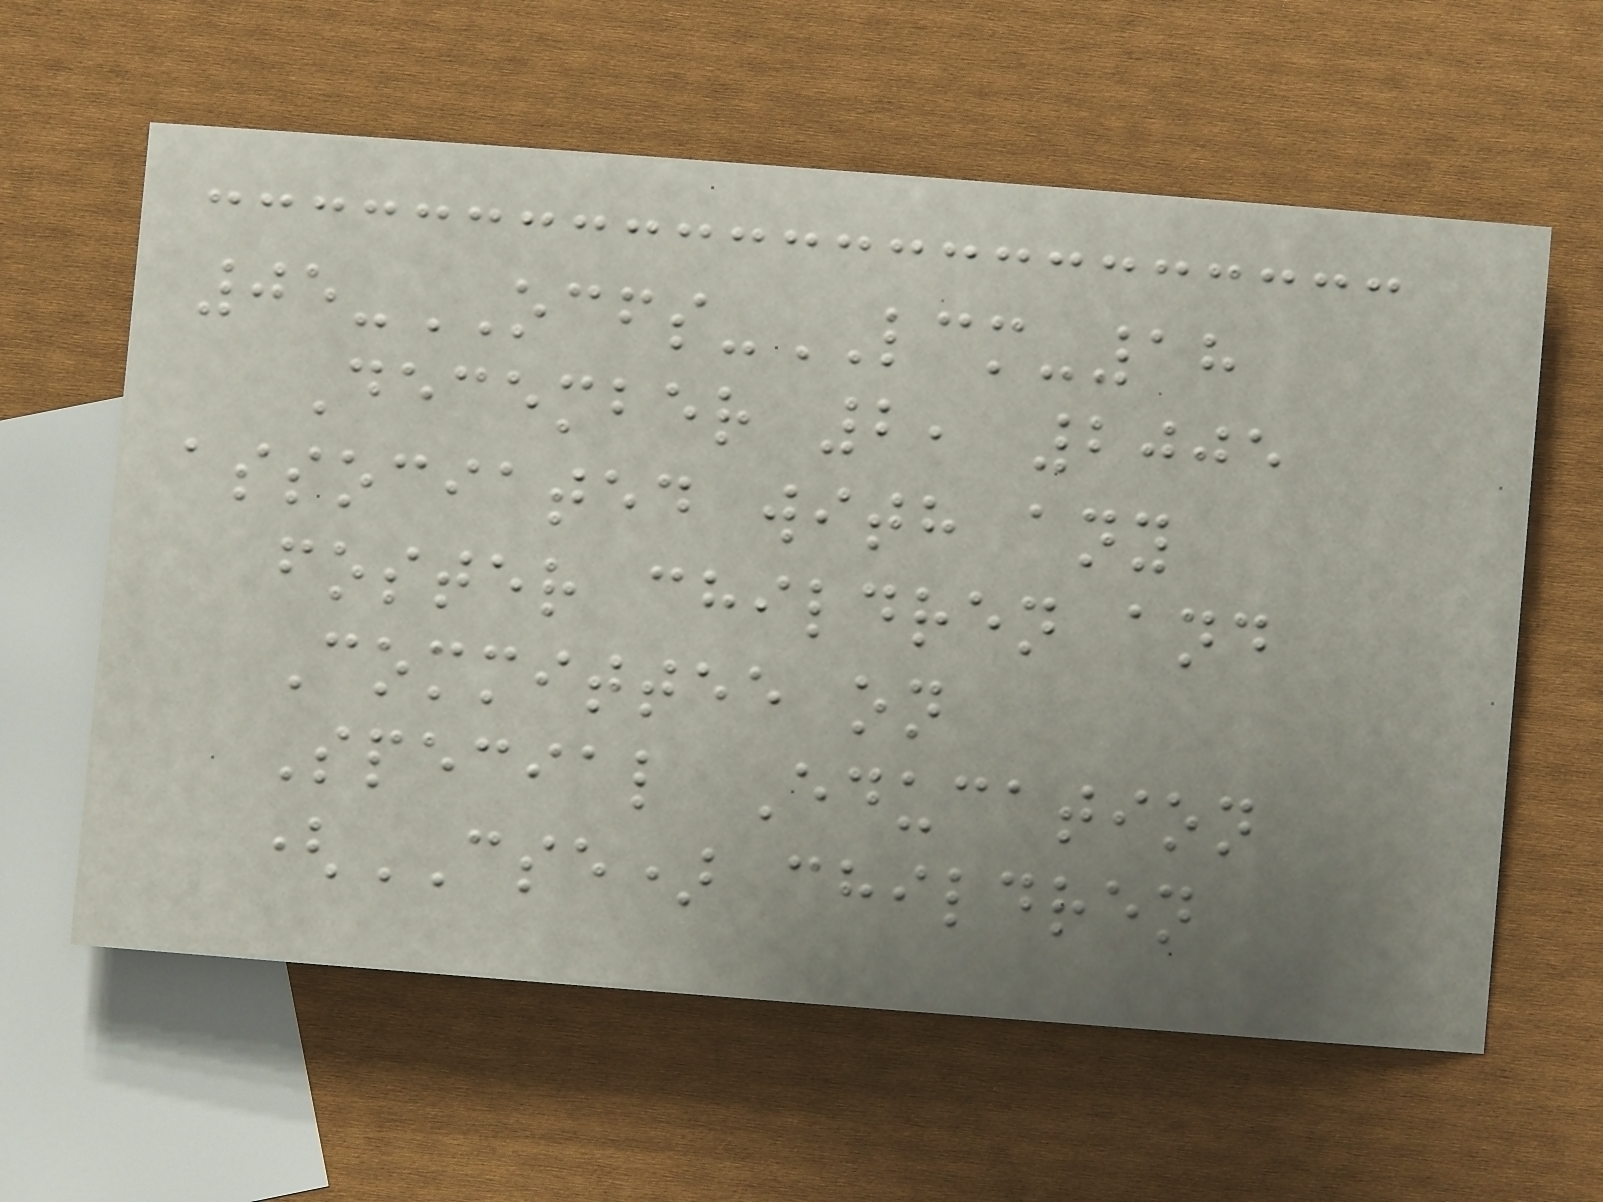05-OCFS-LCM-18
December 2, 2005
associated with any
foster children and
Committee on
Special Education
(CSE) children
